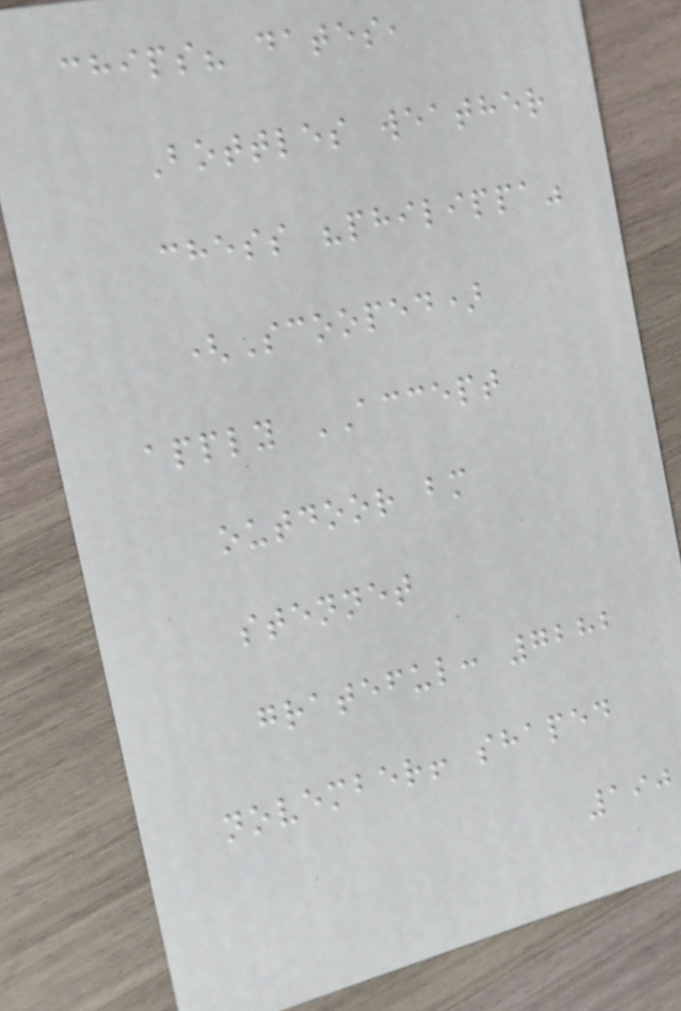chips? dates,
Bottles weather
chess "philippa"
(Scooped)
apply ACCEPT
outdoor bm
stennet
grateful: 7282
november! shaped
190
